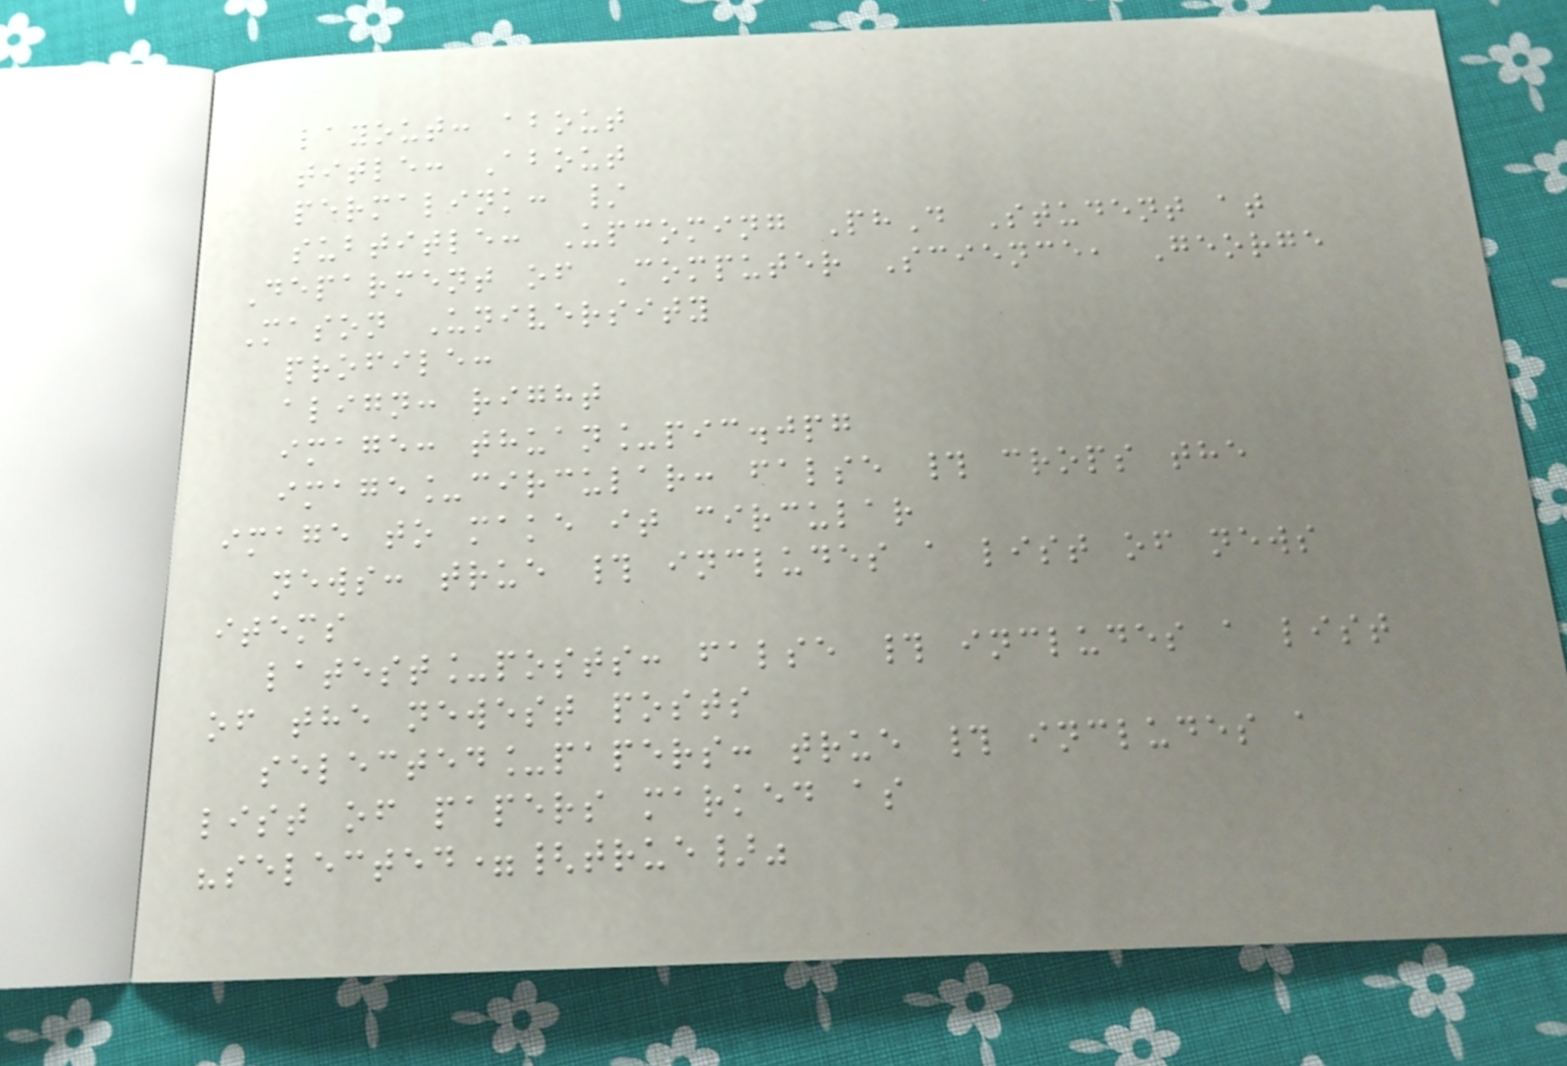layout: about
title: About
permalink: /
subtitle: Upcoming PhD Student at
Deparment of Computer Science, George
Mason University
profile:
align: right
image: thuan_pic.jpg
image_circular: false # crops the
image to make it circular
news: true # includes a list of news
items
latest_posts: false # includes a list
of the newest posts
selected_papers: true # includes a
list of papers marked as
"selected={true}"
